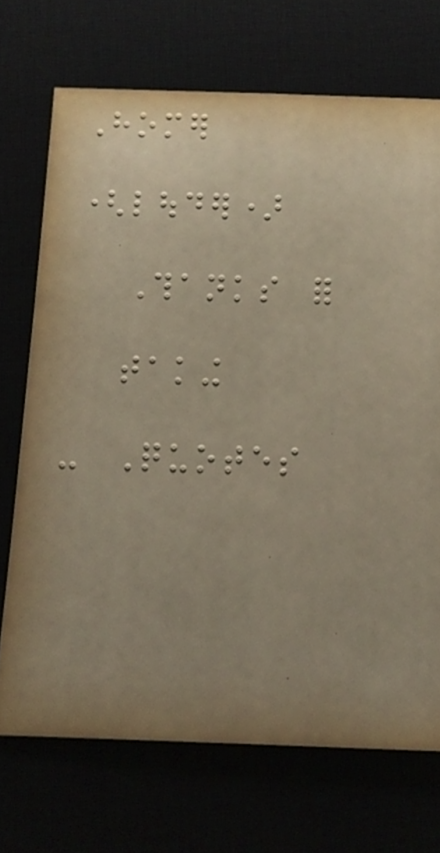Homer
(louder)
Thanks for
taking
- Quotes
